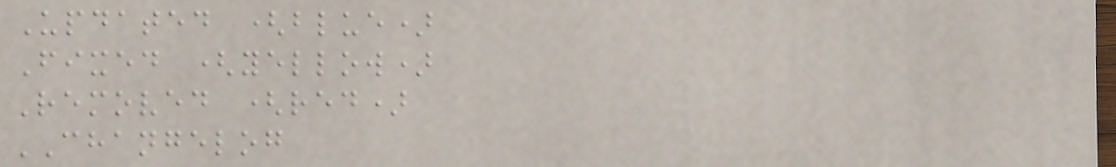Updated (blue)
Fixed (yellow)
Removed (red)
CHANGELOG
